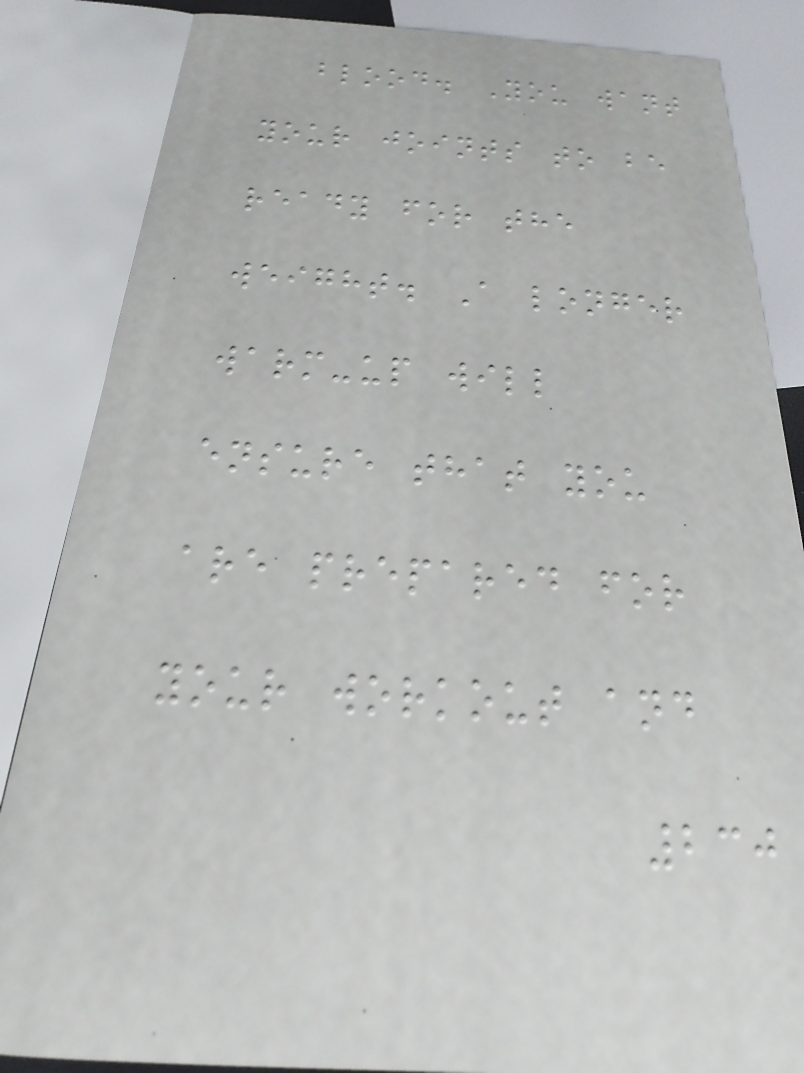blood. You want
your joints to be
ready for the
weight. A longer
warm-up will
ensure that you
are prepared for
your workout and
230
